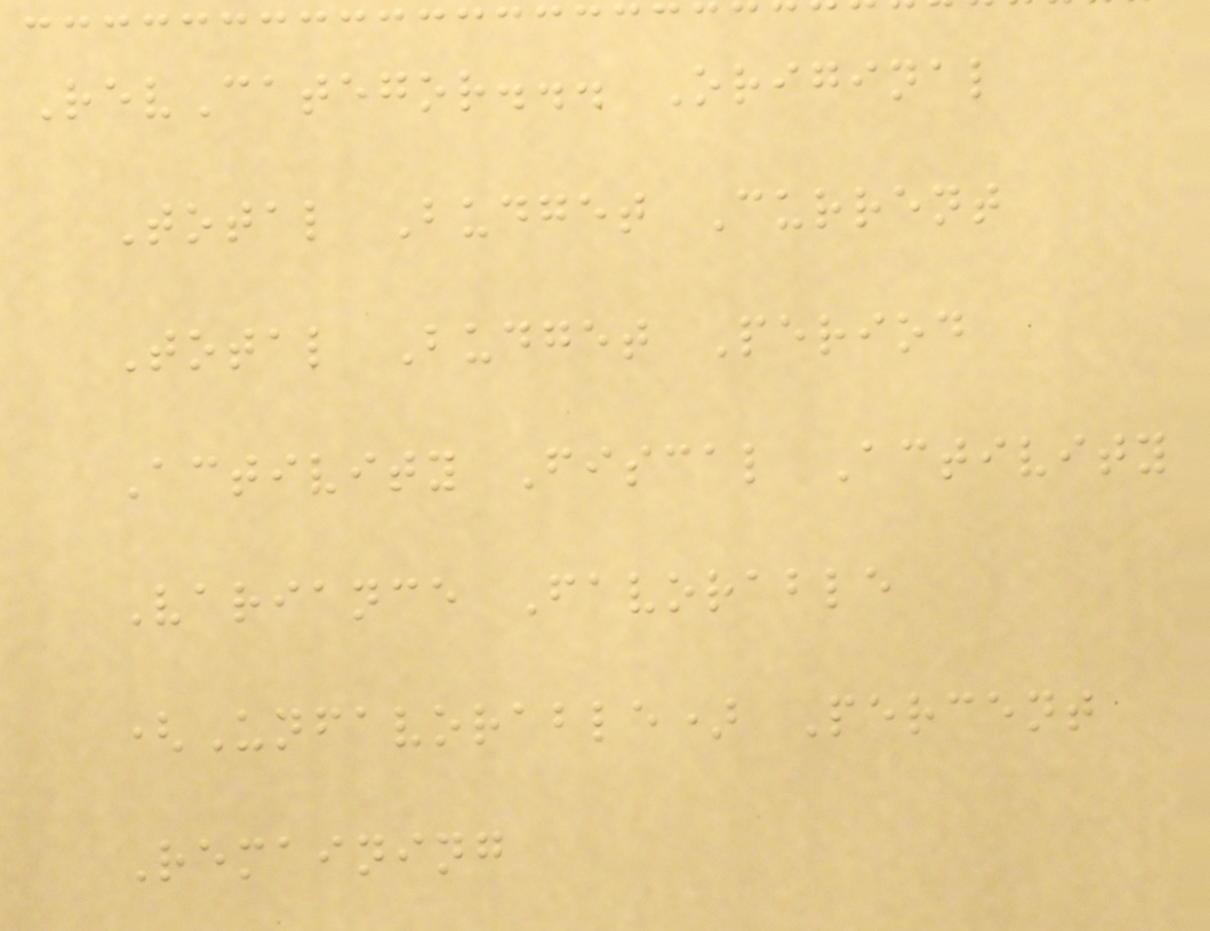RevCategor... Original
Total Budget Current
Total Budget Period
Activity Fiscal Activity
Variance Favorable
(Unfavorable) Percent
Remaining
